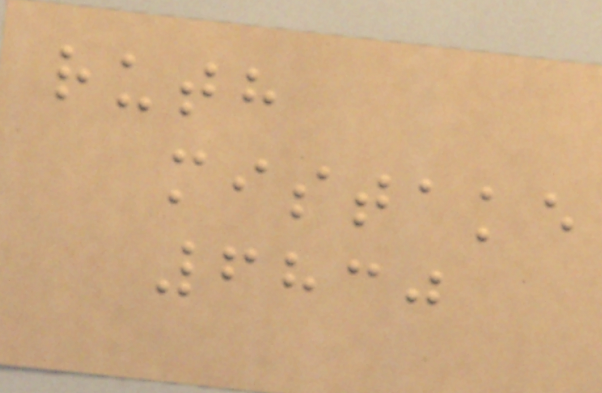ruth
mistake
6830
